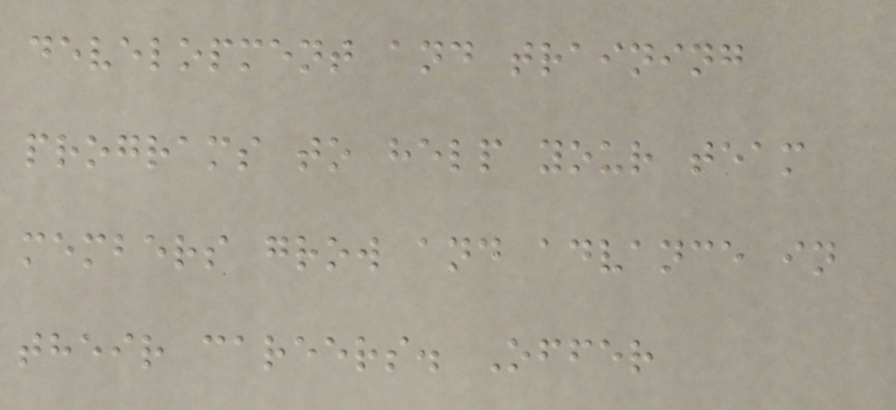development and training
programs to help your team
members grow and advance in
their careers. Offer
